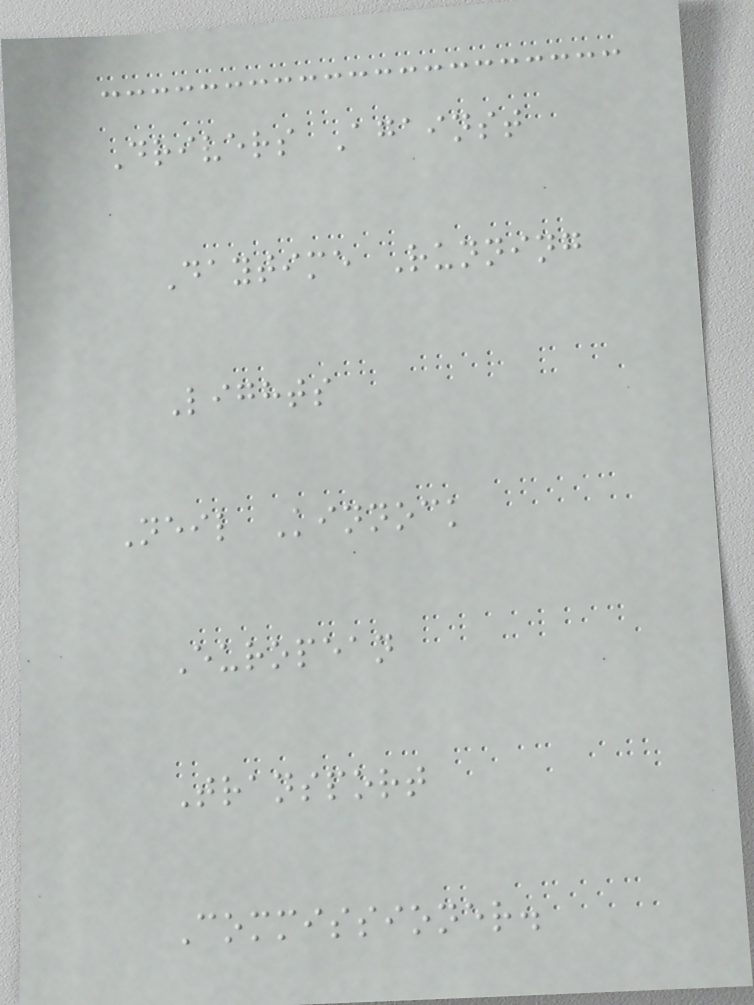Drivers Against
Daytime Running
Lights
Neil Kinnock
European
Transport
Commissioner.
